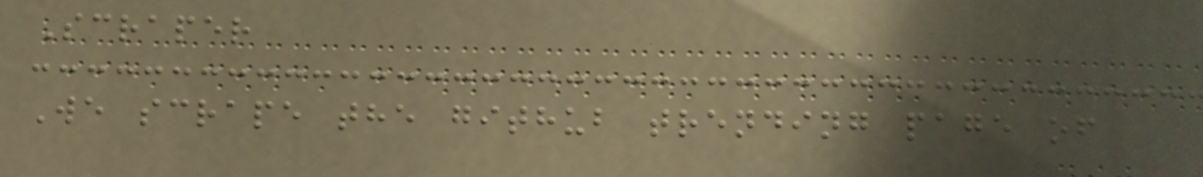Scraper
We scrape the github trending page of
